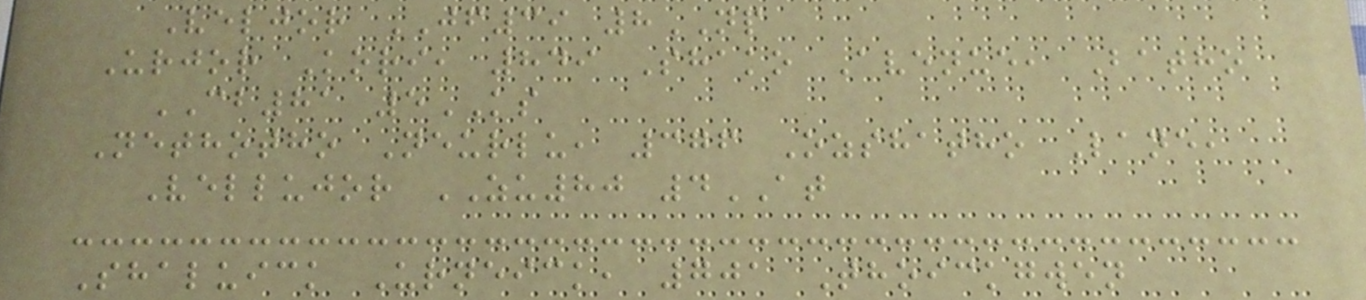Veljor JF39 8NP
Urjor Kori, 849 Shako Avenue, Batho
CB81 5KS
Nethotho Neurlu, 376 Ozshatho Lane,
Vellujor ZU80 4AT
Shaluick Urneick, 701 Thoickgwen
